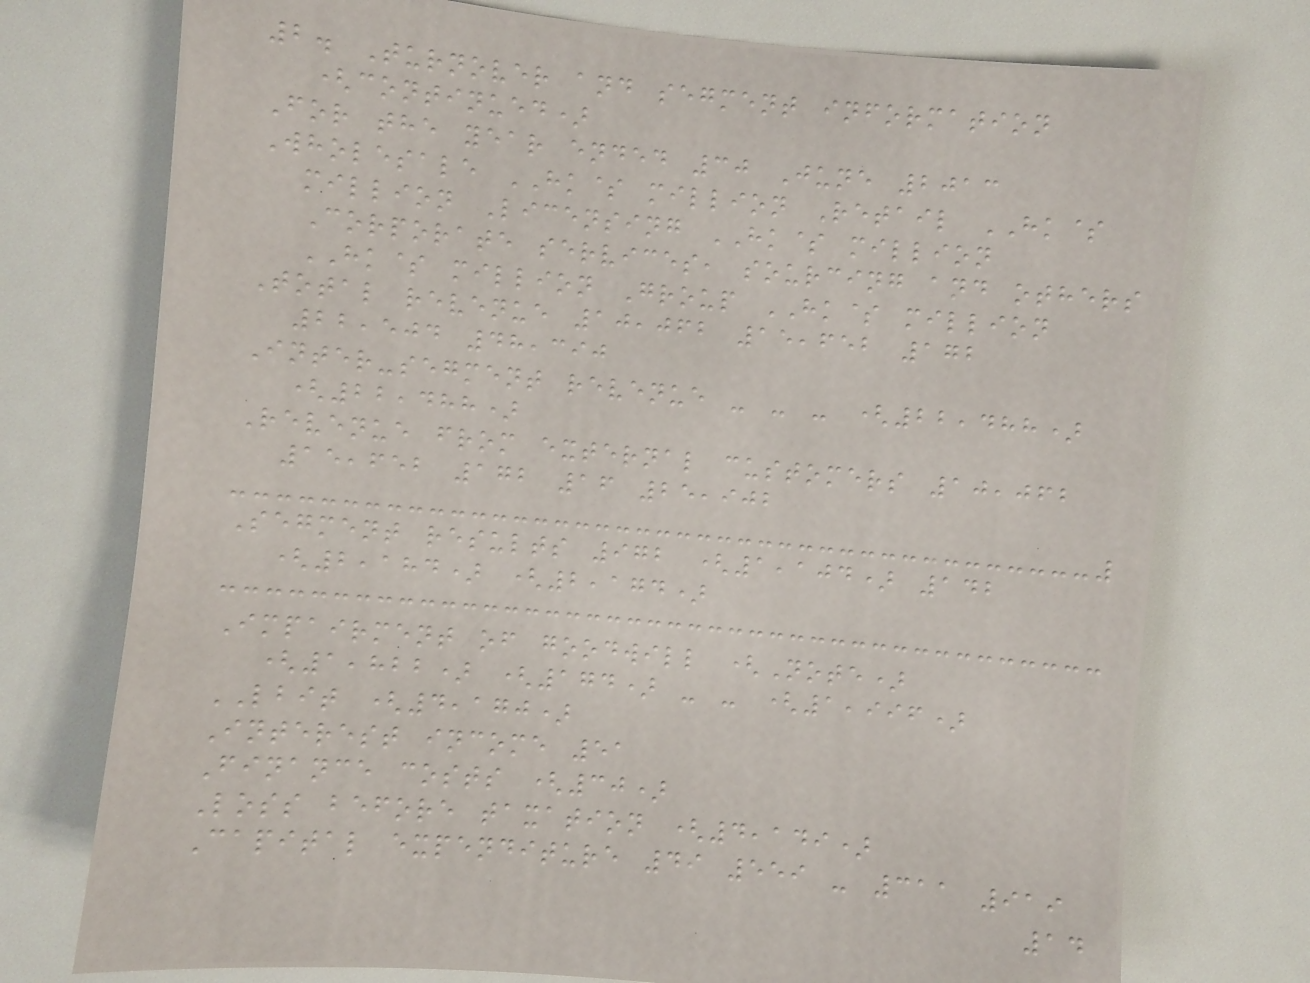2. Turnover and segment information
(continued)
For the year ended 30 June 2013
Wholesale HK$ million Retail HK$
million Licensing HK$ million
Corporate services, sourcing and others
HK$ million Group HK$ million
Total revenue 10,062 15,652 172
22,504 48,390
Inter-segment revenue - - - (22,488)
(22,488)
Revenue from external customers 10,062
15,652 172 16 25,902
Segment results 972 (1,104) 142
(2,184) (2,174)
Impairment of goodwill (Note)
(1,822) (174) - - (1,996)
LBIT (4,170)
Interest income 51
Finance costs (30)
Loss before taxation (4,149)
Capital expenditure 49 559 - 311 919
14
